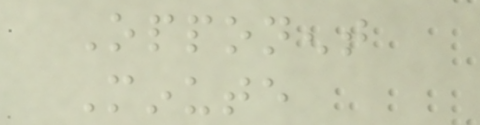Opponent
Minute
